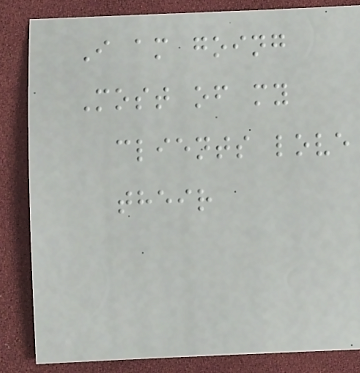I am going
Most of my
clients love
their
